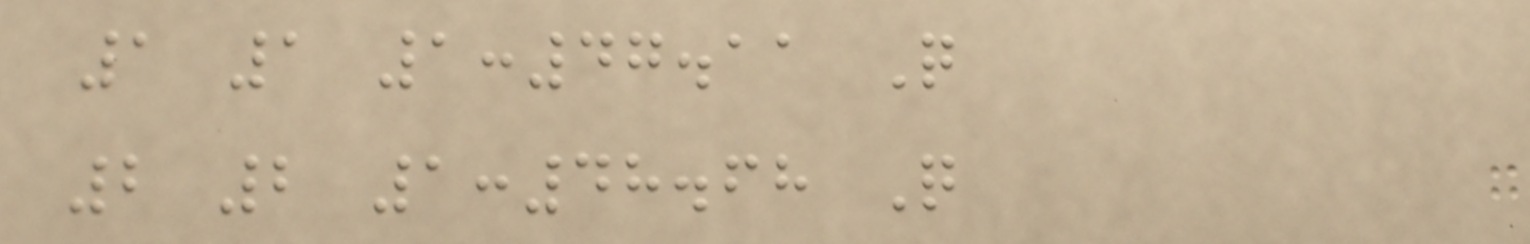1 1 1:47.11 Q
2 2 1:48.68 Q
